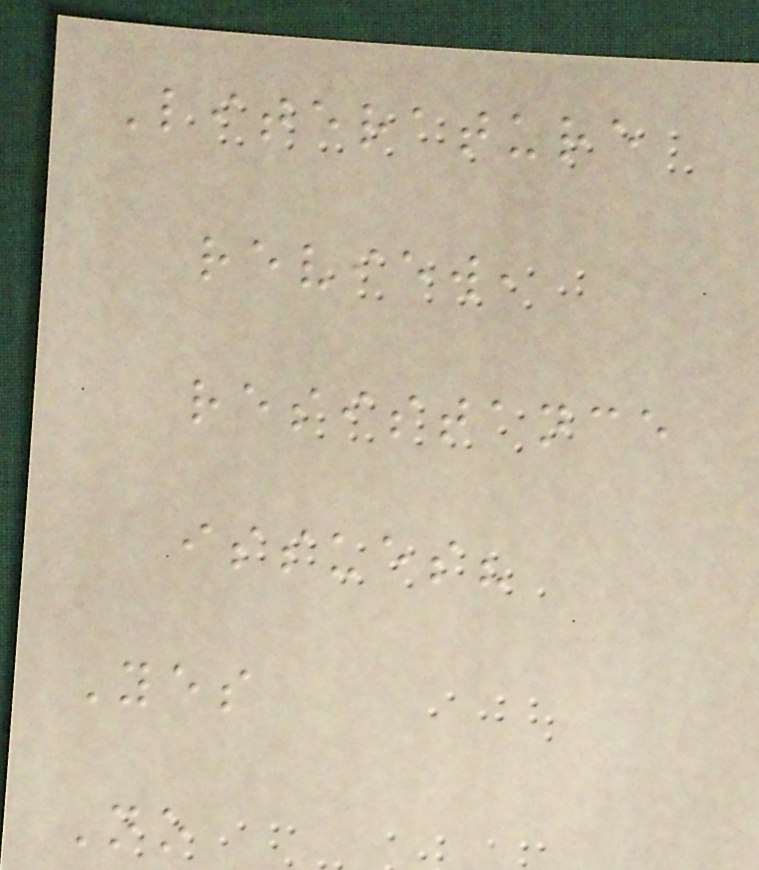Literature
review,
resistance
issues?
Yes
No
